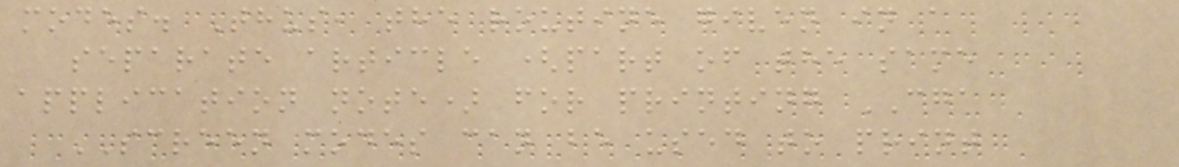modes. Thus, the routine given in a
separate article (part of the same
application note) for printing CGA
SCREEN modes can be used to print
